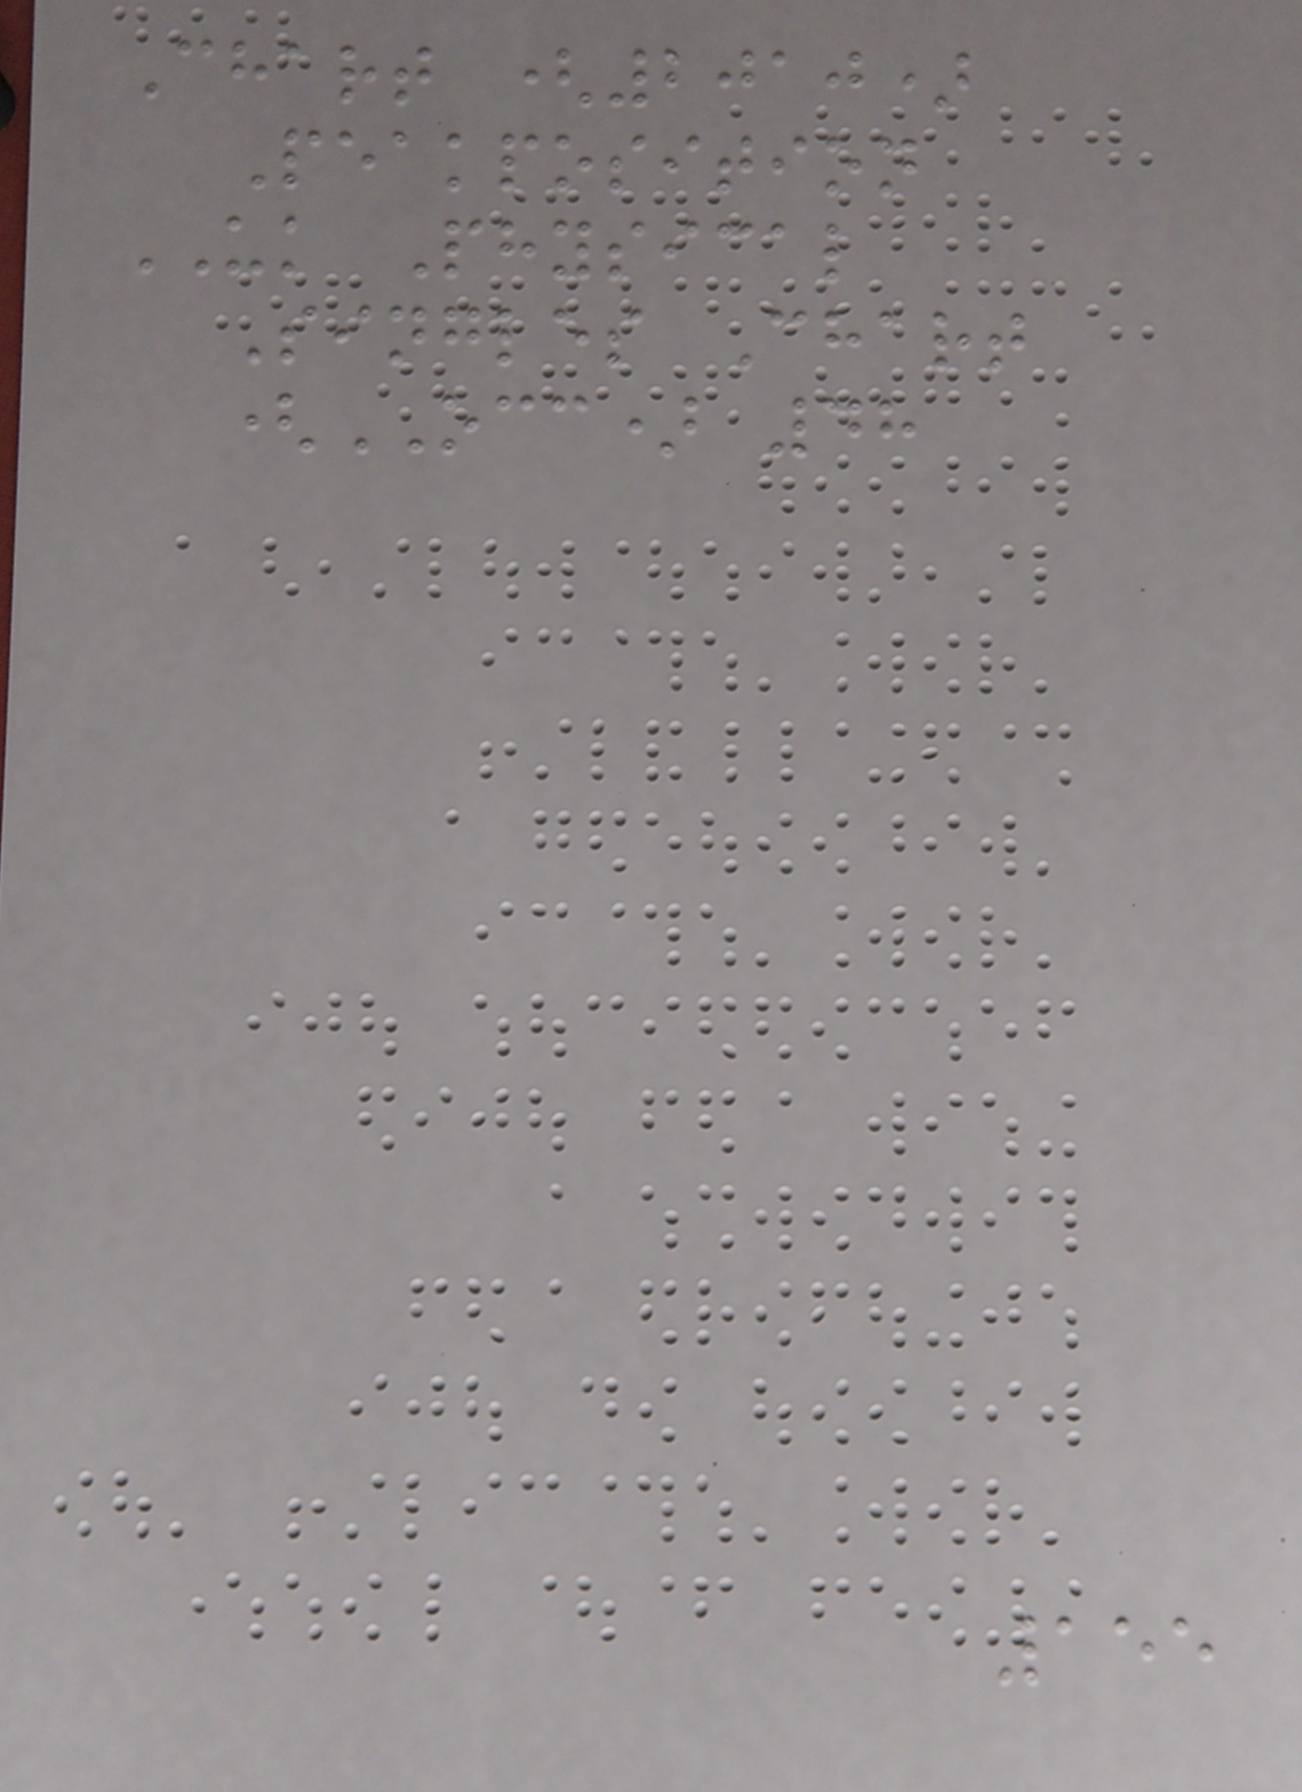Chart (2010)
Peakposition
UK Physical
Singles Chart
(OCC) 48
155
